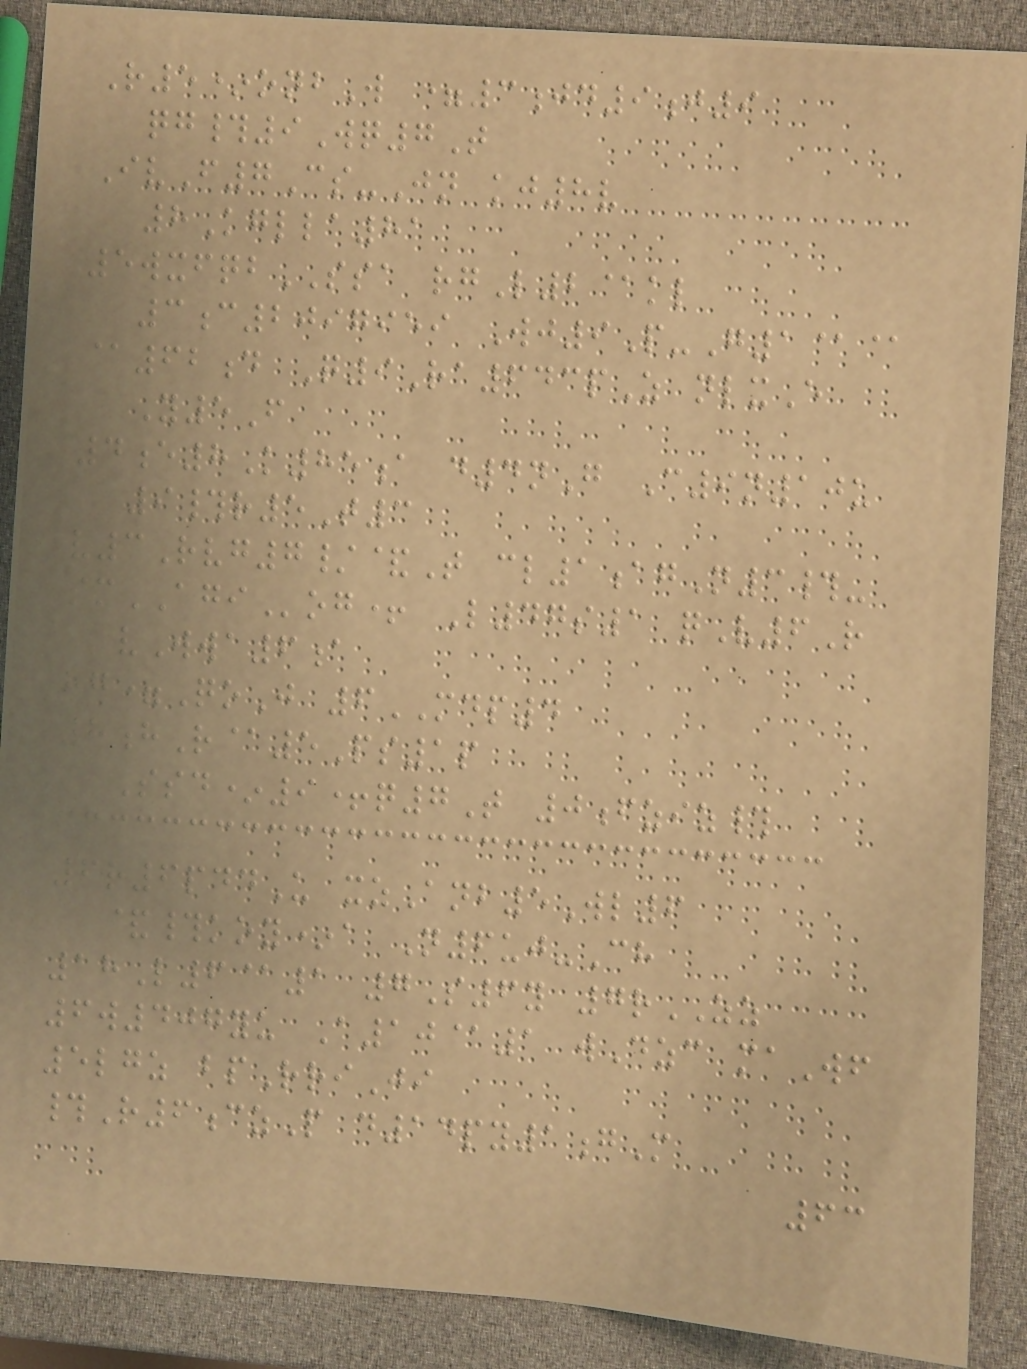R5*onbW =3jd9j9
qg#9Wq7T
IvF7Cs-Jn kj8v
8Kglla81
5wxfqbSSA rgL2@kl
3c2097959 Wj9P-G1@@
@62d Q9Ra643pZ nlxE
Y5F
4e8K85a d4nG C9n10u
9#r5T3
v3Rvg7/&T cl1agN3#-
smAGIog+ L47s1 qV6R
vWwa6a
hg=QoJ 6MDP4
8hR@5Ps1p
Ssd*9+q7T 0fziz#
6r6pddU xzAnb5Wl6
&#koy*a N6uj-Ch
18L6@1 7S6y 7rZZ
6w407yu A10@1 wDzc maWf
5lgz bpRriJi
#R6czP d14py1gM
63
